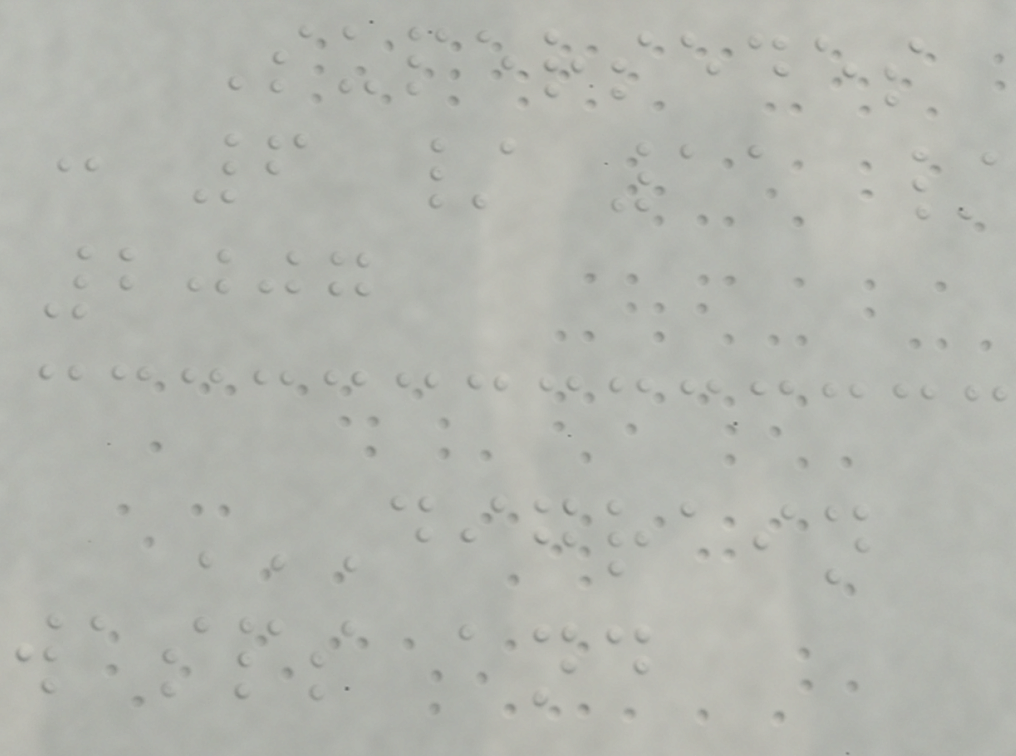Supersedes
: 6 / 11 /
2007
DIGRAIN
WASPS AND
